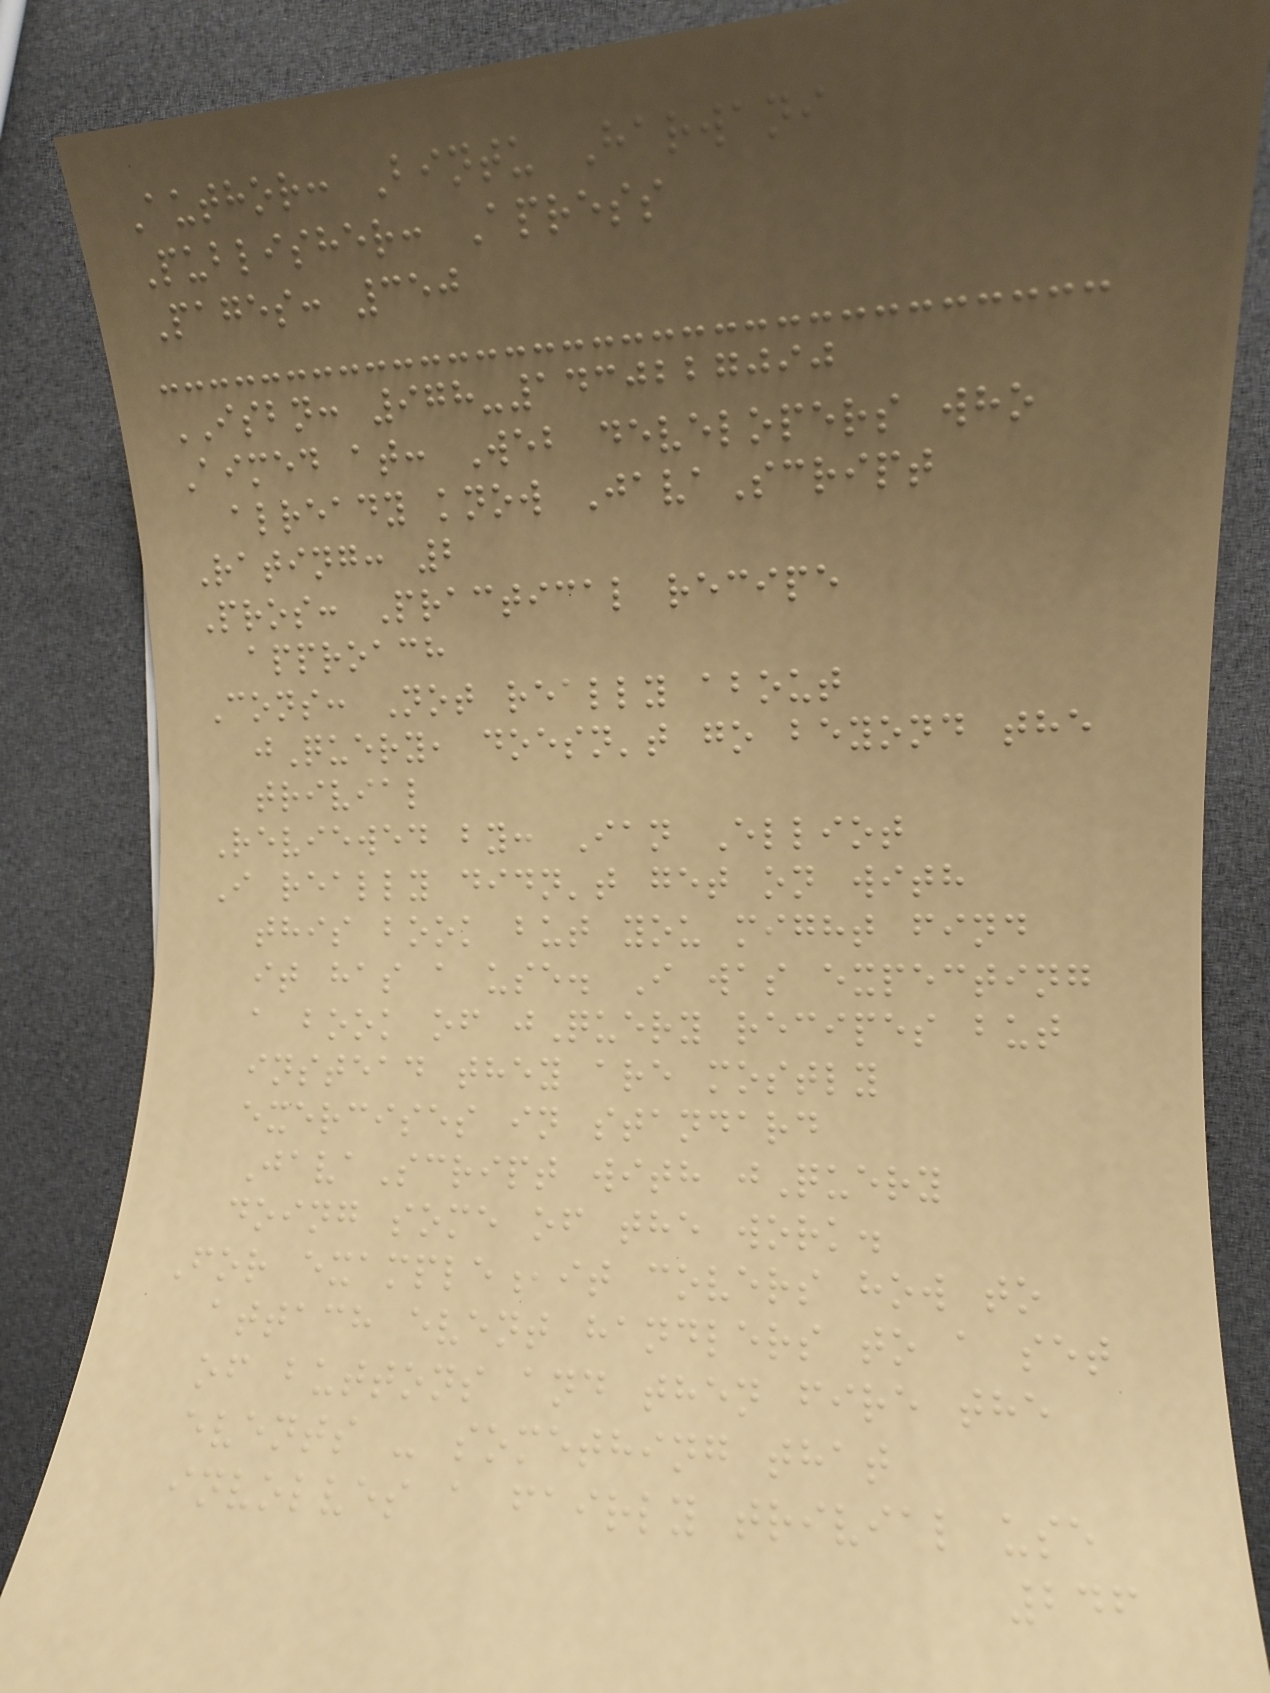Author: Bintu Harwani
Publisher: Apress
Pages: 350
ISBN: 978-1430227090
Aimed at: Web developers who
already know JavaScript
Rating: 2
Pros: Practical recipe
approach
Cons: Not really about
jQuery, doesn't go beyond the
trivial
Reviewed by: Ian Elliot
I really didn't get on with
this book but you might find
it has a use. I was expecting
a book of jQuery recipes but
instead they are mostly
exercises in standard
JavaScript with jQuery
doing some of the work.
For example,it covers how to
attach event handlers to a set
of buttons and then fire the
events - something that
involves a fairly trivial use
246
